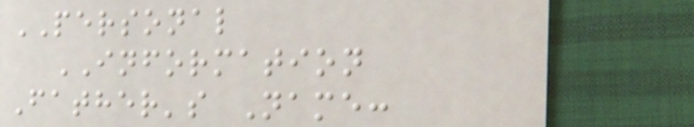PERSONAL
INFORMATION
Father's Name:
